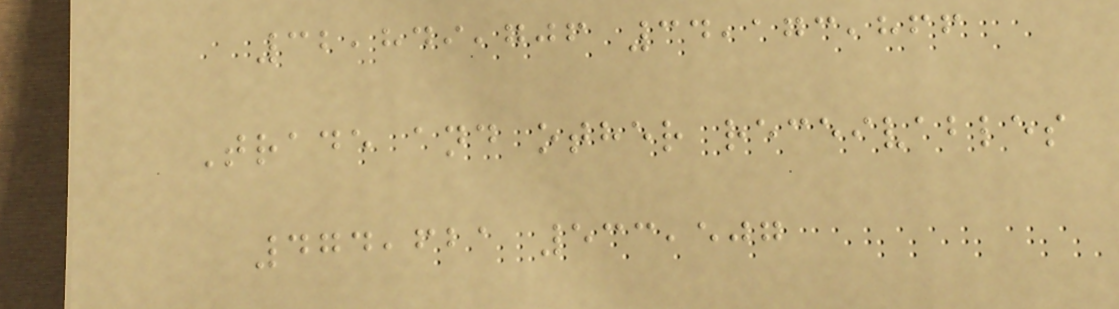32,849,706 34,173,866
Trade and other receivables
474,621 533,507
